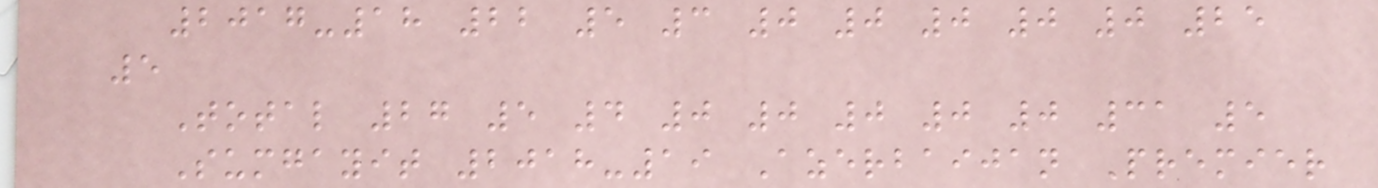2017-18 22 5 3 0 0 0 0 0 25
5
Total 27 5 4 0 0 0 0 0 31 5
Sumgayit 2018-19 Azerbaijan Premier
